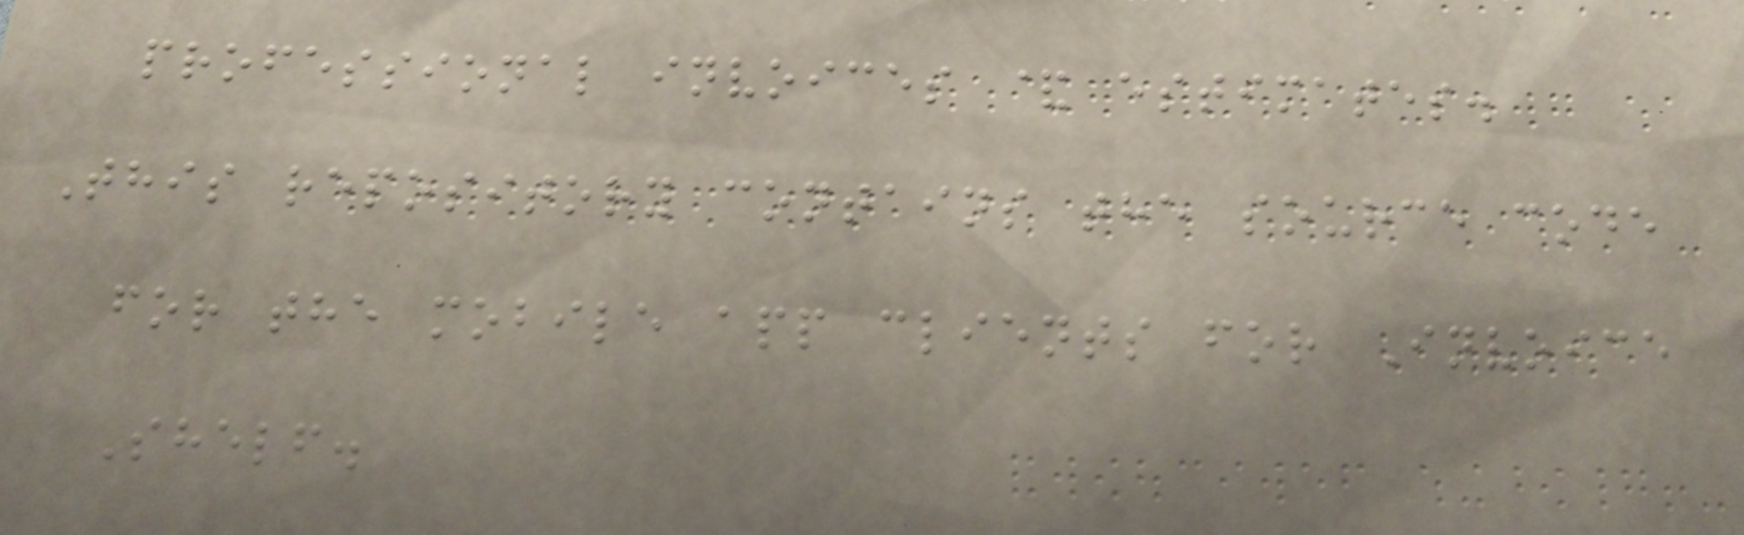professional invoices & estimates.
This repository contains the source code
for the mobile app clients for Invoice
Shelf.
